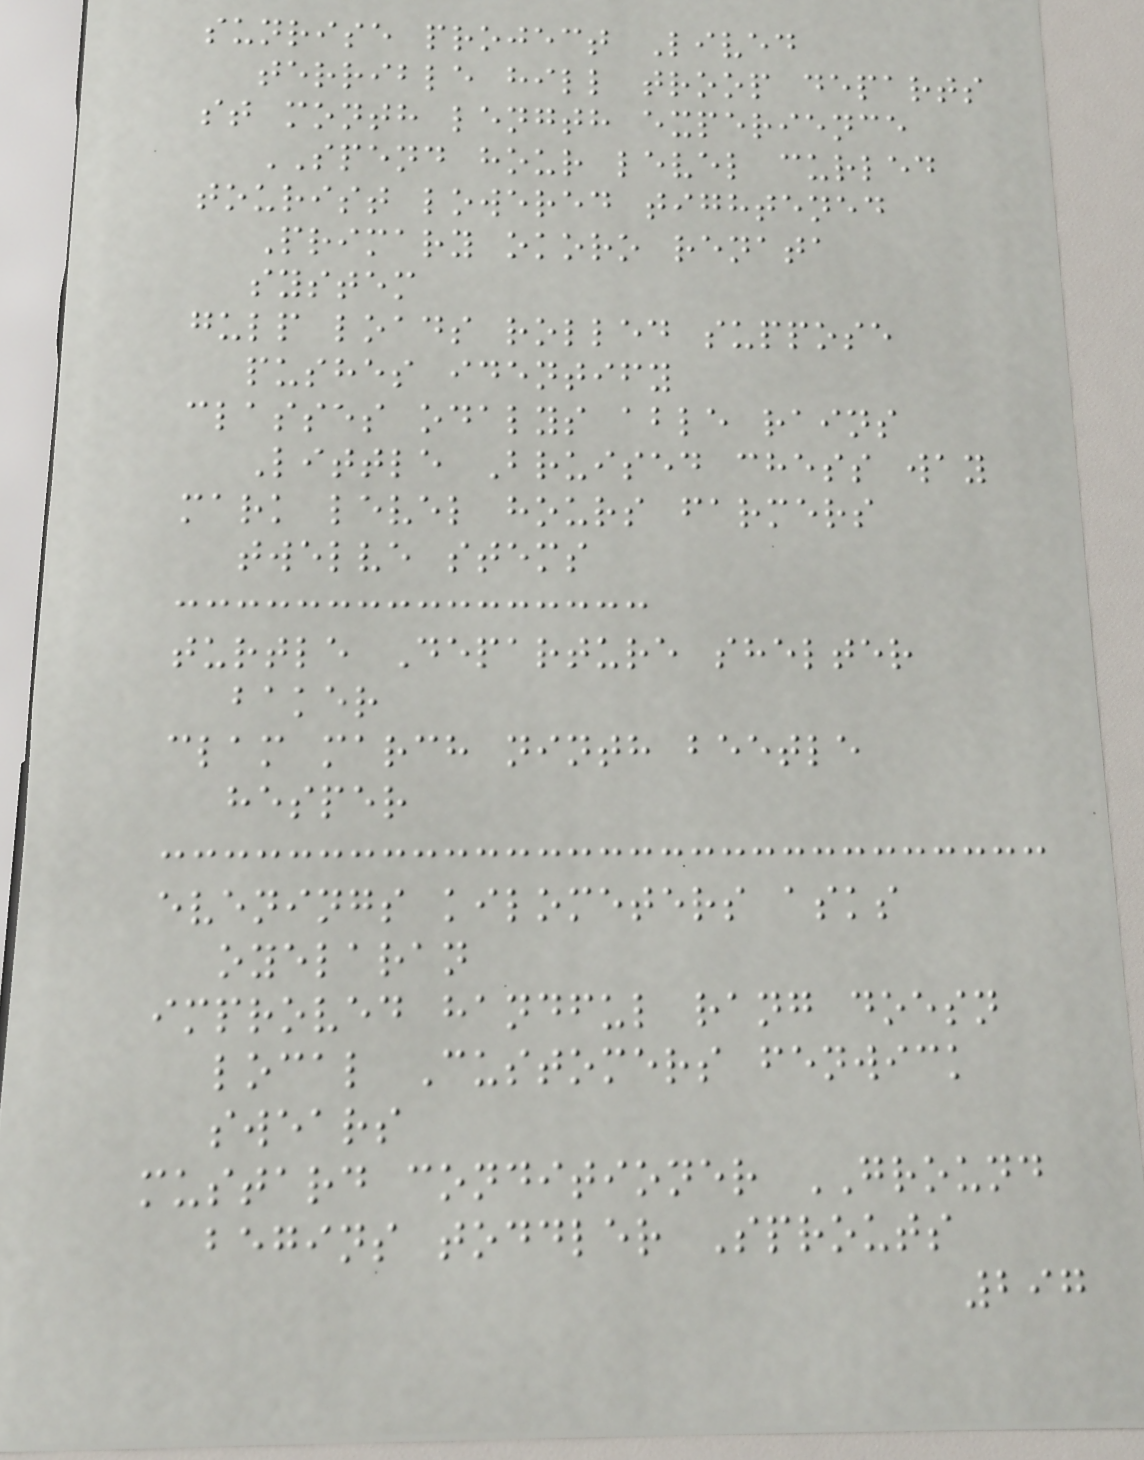sunrise project Lived
terrible hill troop departs
st month length experience
SPEND hour level curled
tourist lowered tightened
Primary okoro renata
system
gulp loads rolled suppose
pushes identify
classes odalys able rains
Little Bruised chess way
mark level hours farmers
twelve stems
turtle Departure shelter
baker
clam march ninth beetle
hesper
evenings kilometers asks
oyelaran
improved handful rang doesn
local Customers fenwick
swears
mustard conditioner GROUND
begins toddler Sprouts
297
